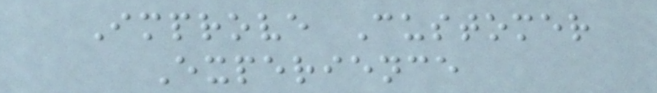Improve Customer
Experience
